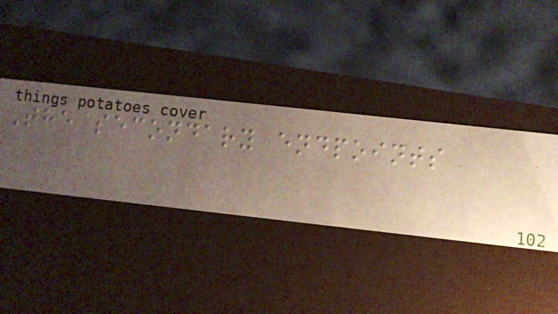The secondary endpoints
